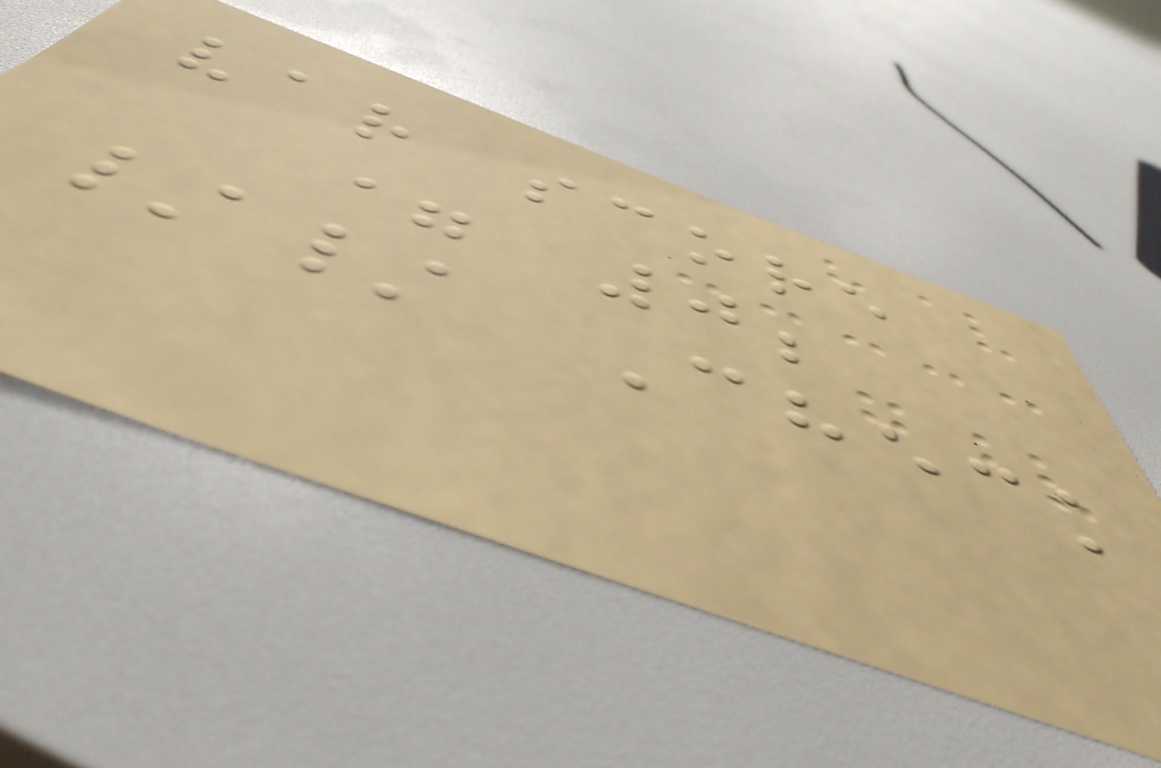var score
= 0;
// Check
